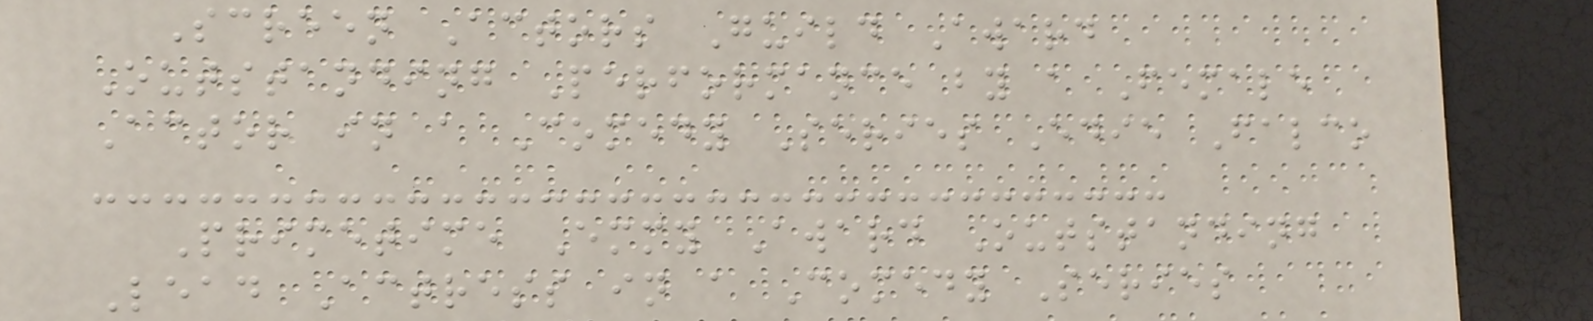Screen Actors Guild Award
Outstanding Performance by a Female
Actor in a Comedy Series Edie Falco
Primetime Emmy Award Outstanding
Lead Actress in a Comedy Series
